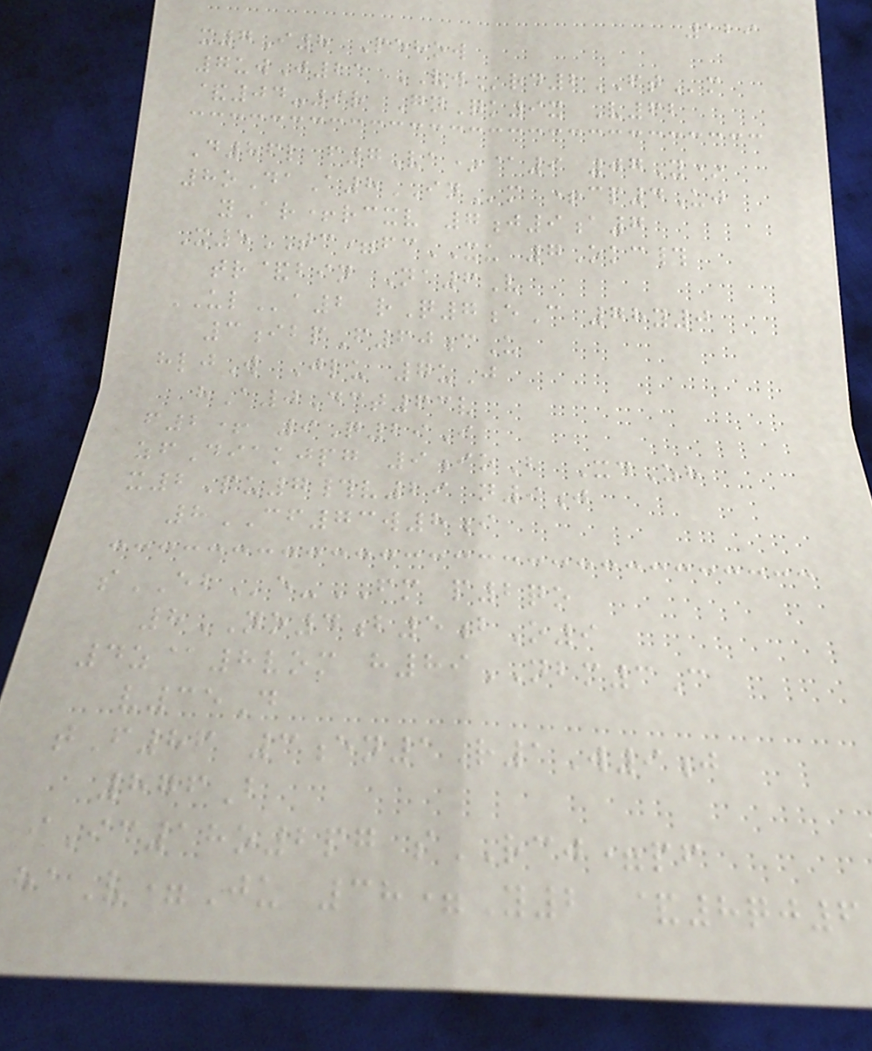129
x7I8 Pehow
7uwJ21 VWrd2FTm
&04-9r GnQk9x V62
D86l f7Va*@9 07Y*
8oDaA8INm +cp4Uj
yAr+rcxv 7j9a7
X5TC=fcXU 7Okc#
tr&bin Na6V
ULa2 rQ7eC 78y0
3ibpF60cU
hljW Jlu 7uJ
hA0Dct63v
f2+ 9Q29I
zfDiakjpg 9ioB XdZh
x2Pu7#v29 n9j
8CF73w8i
sEBe-FM p2qo
8NO4b5bO9
4z@8vom h89NBM3C
v35D
tF86 3en1R1W9j
876B
iIc18o2pg sRCJ=pf
haV=Ju 38=Y2 &8qj6
